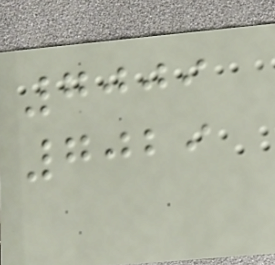7009
7029
